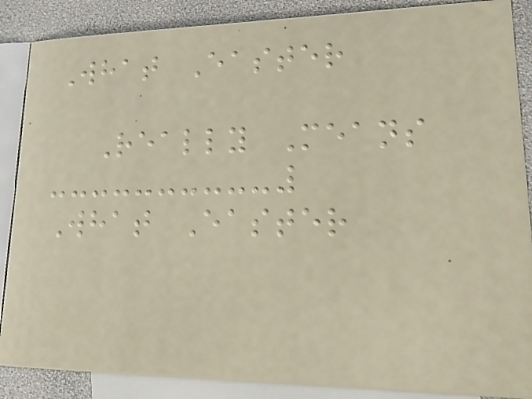What Easter
Really Means
What Easter
